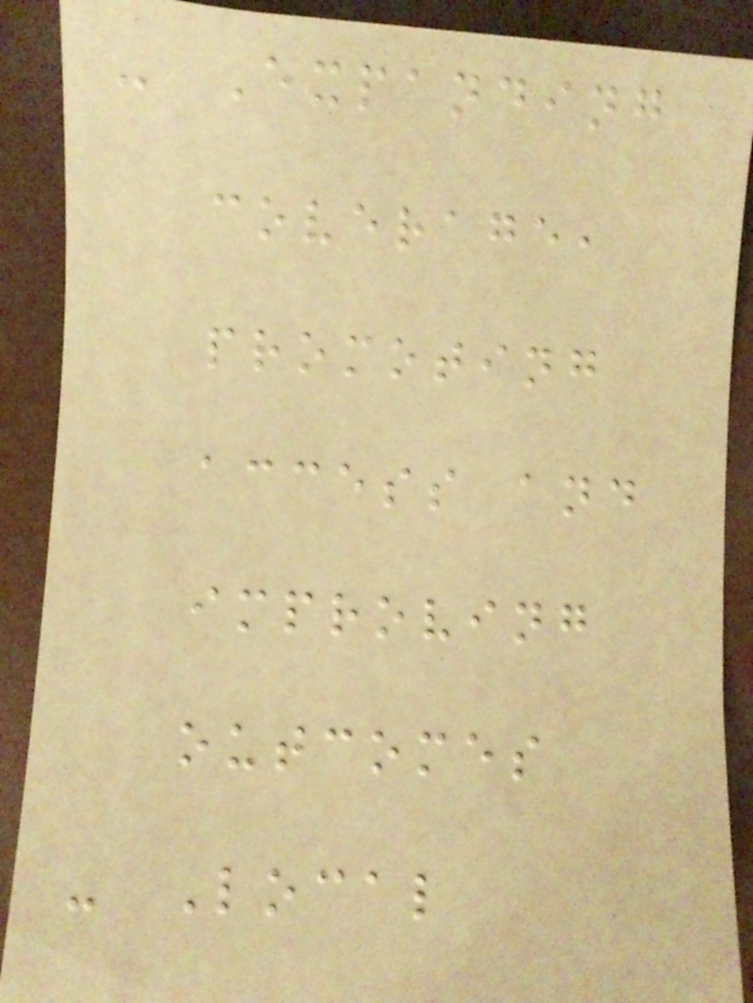- Expanding
coverage,
promoting
access and
improving
outcomes
- Local
